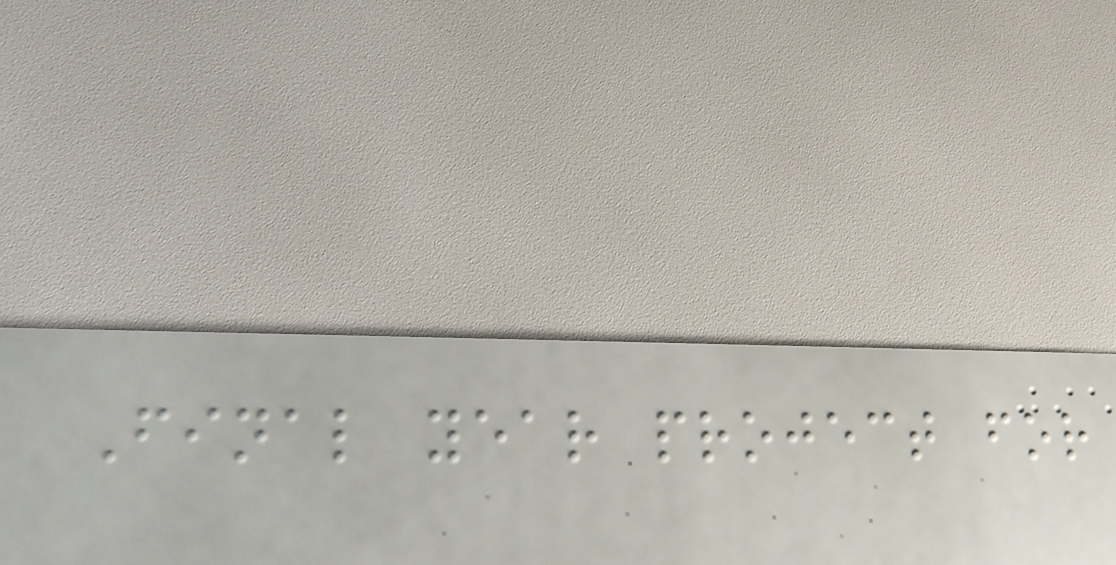Final year project for
